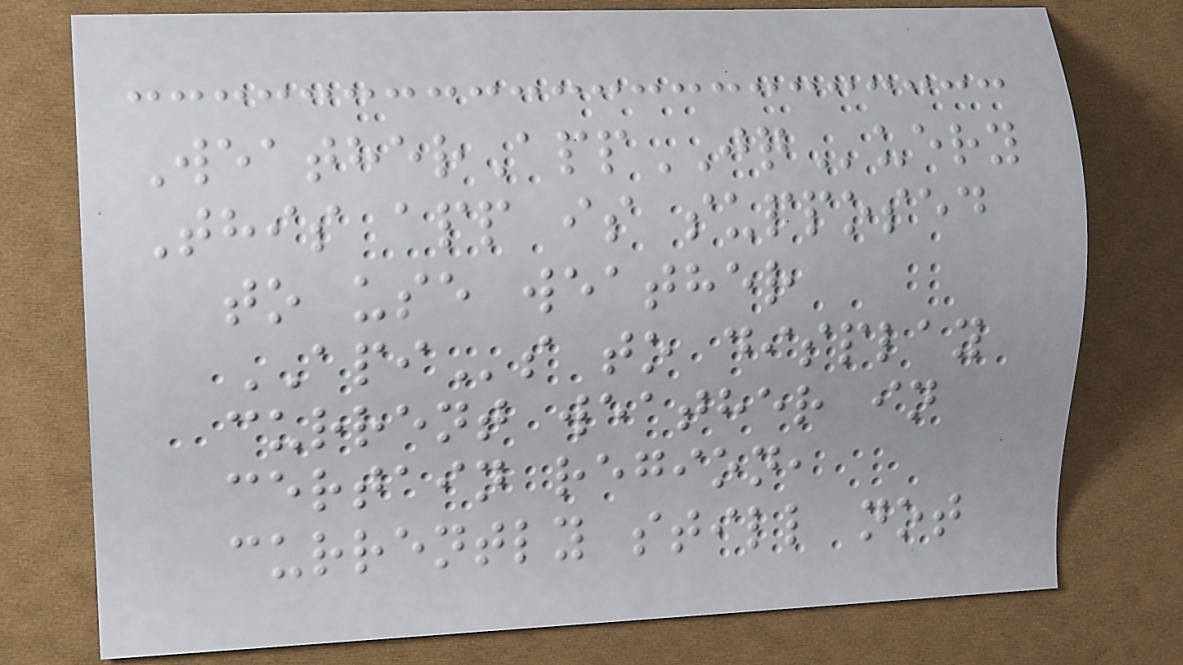WeatherAppJQuery
This app is supposed
to use weather
APIs to display
current weather in
certain region,
currently still not
